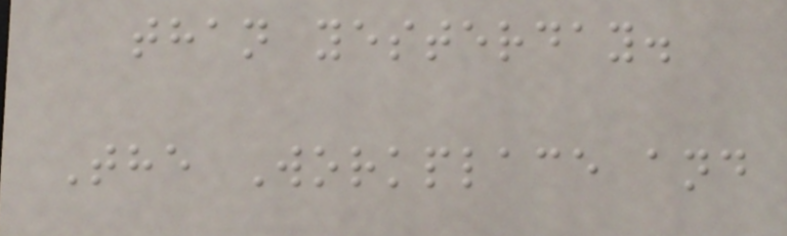than yesterday.
The Workplace and
